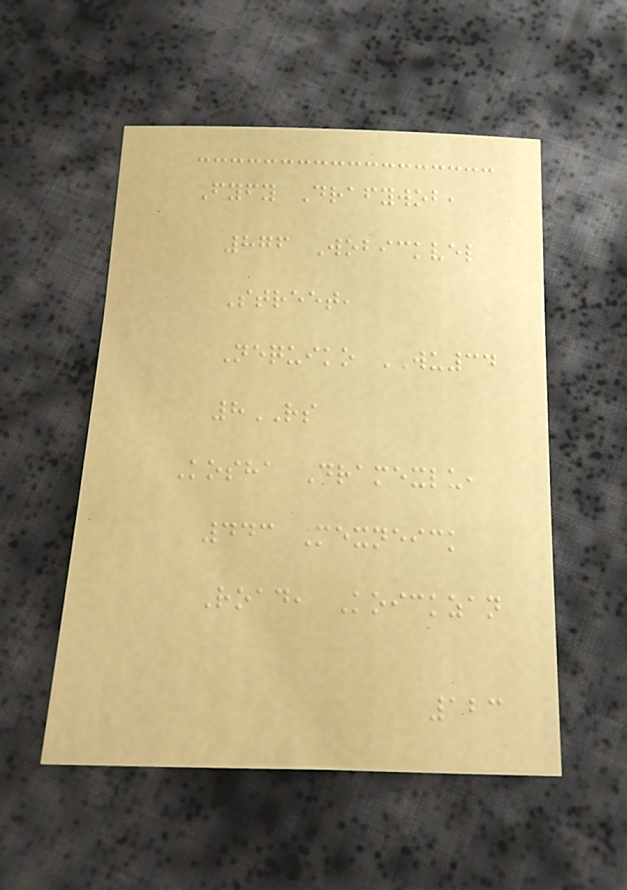Fyfy Drafywob,
876 Wobickvel
Street,
Nequiko WU34
8RS
Kosha Dramexlu,
443 Mexneick
Road, Koickzan
123
